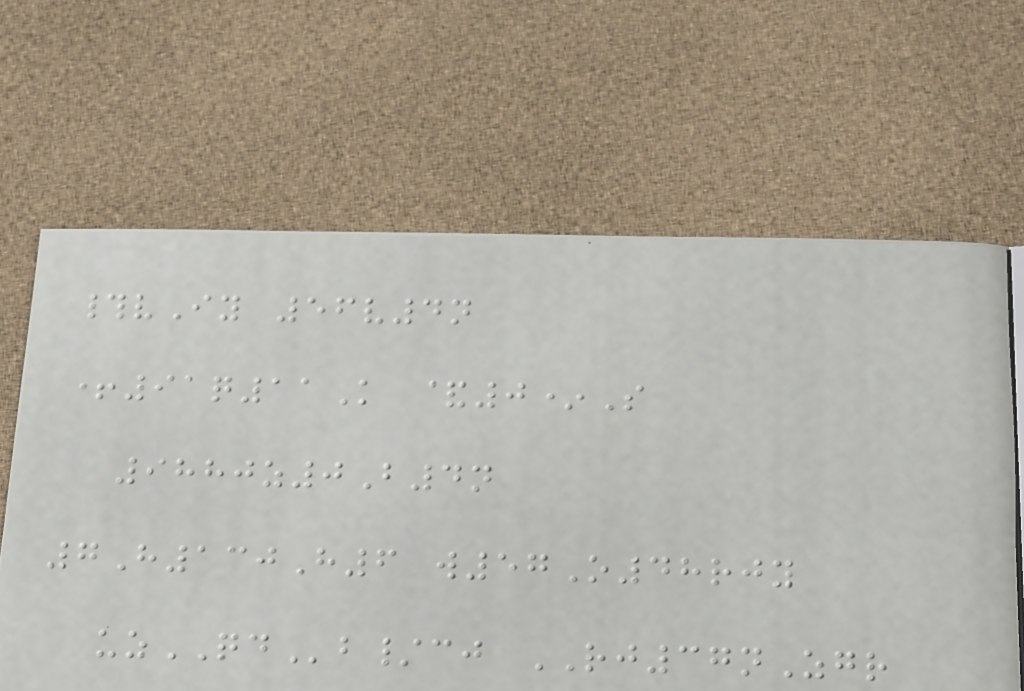#vIy 56v4n
+91q11K &0*S
9880z0B4n
7H130H6 w57O48rjy
uzQDb/cj RJ37nZgr
